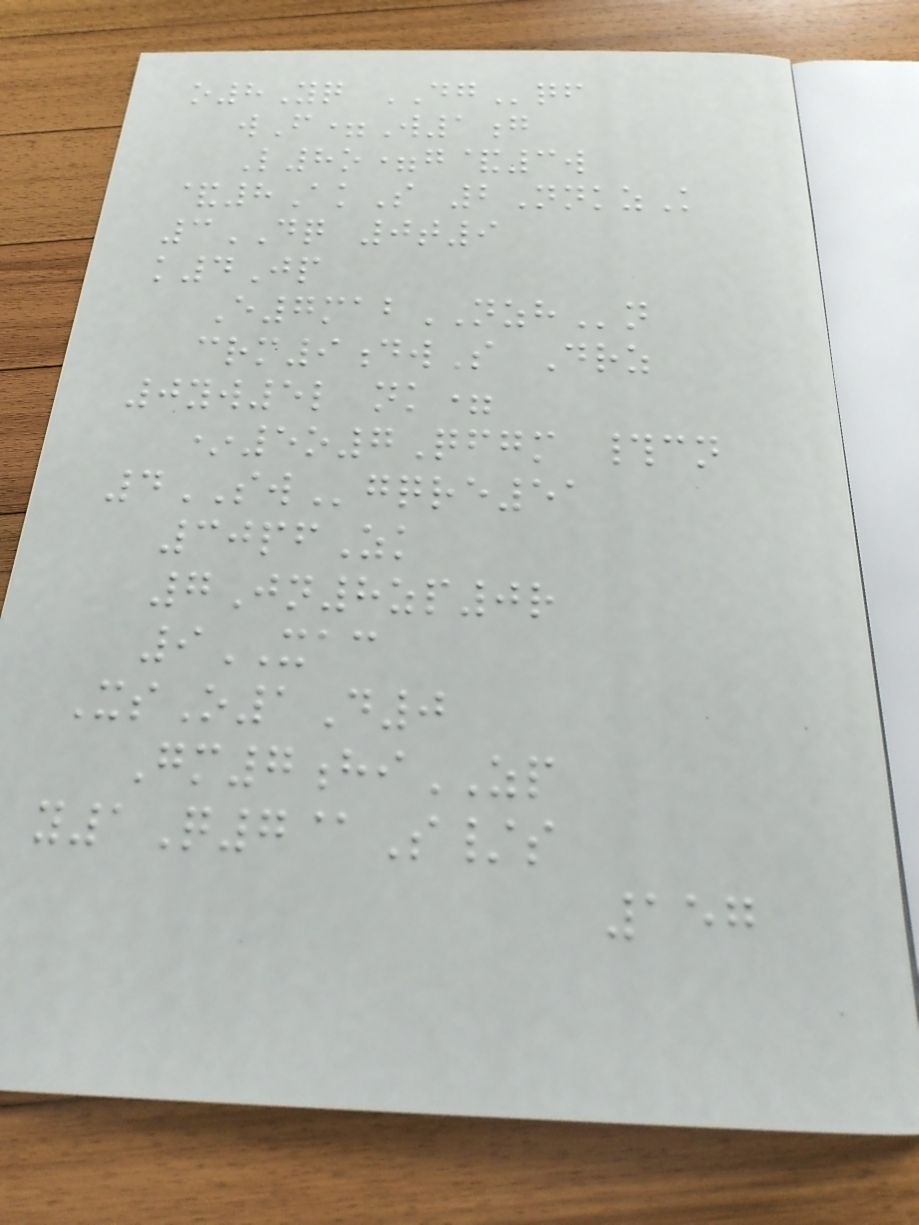o8Yq DGqf
wF=W1g
L8o=g&3w
&8AkS 2NnkzK
3DQ 0t9
k4Jp
E7mabNZHn
crm9dwS Drz
0yw5l nk=
*5o7Qfgm #cn
4SWgqre51
30pfZk
7Jn8zp0r
9XAC
XsO1D0
Gm7hiZP
y1Q7@S/s
157
